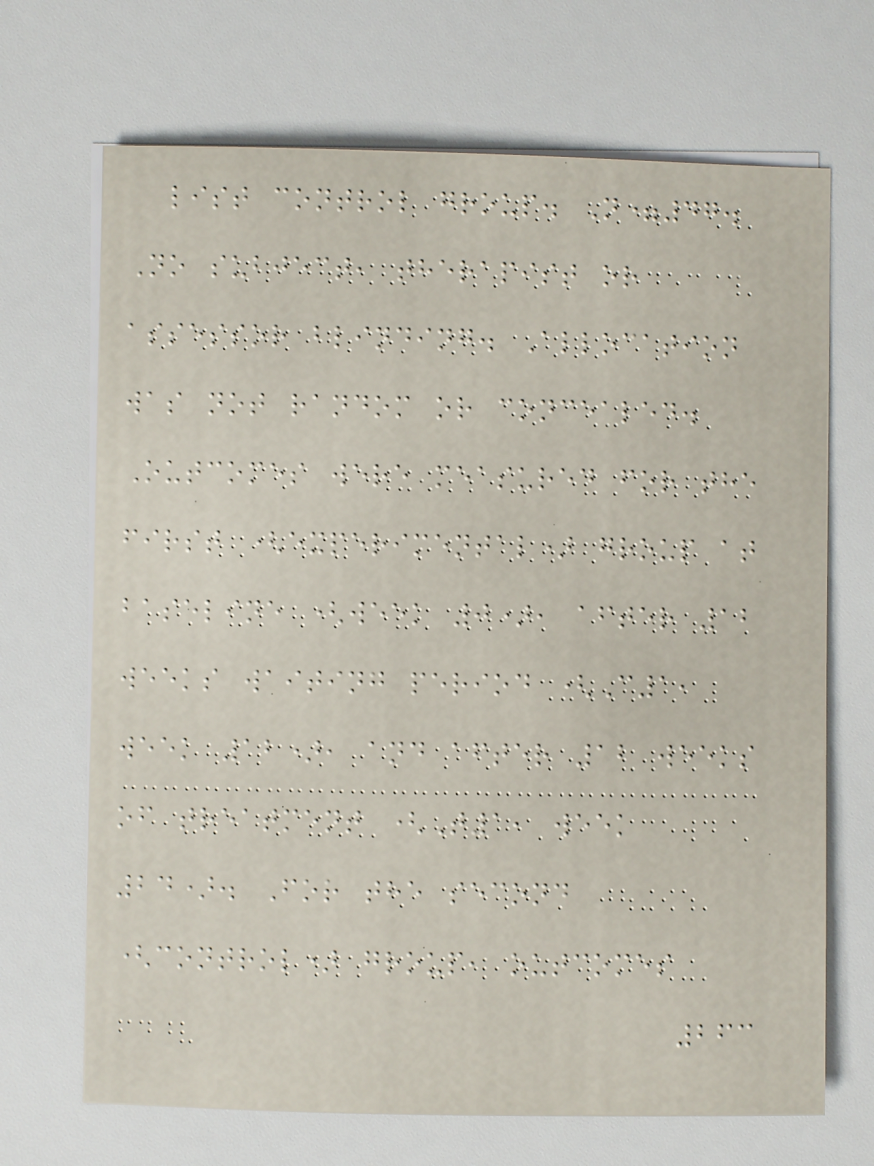list control group. N=47.
No subject, therapist or
assessor blinding. Allocation
was not random or concealed.
Outcomes were measured for the
first (experimental) group at
baseline (week 0), after 12
weeks waiting period (C1,
week 12), and after 12 weeks
of treatment (T1, week
24). For the second
(control) group, outcomes
263
